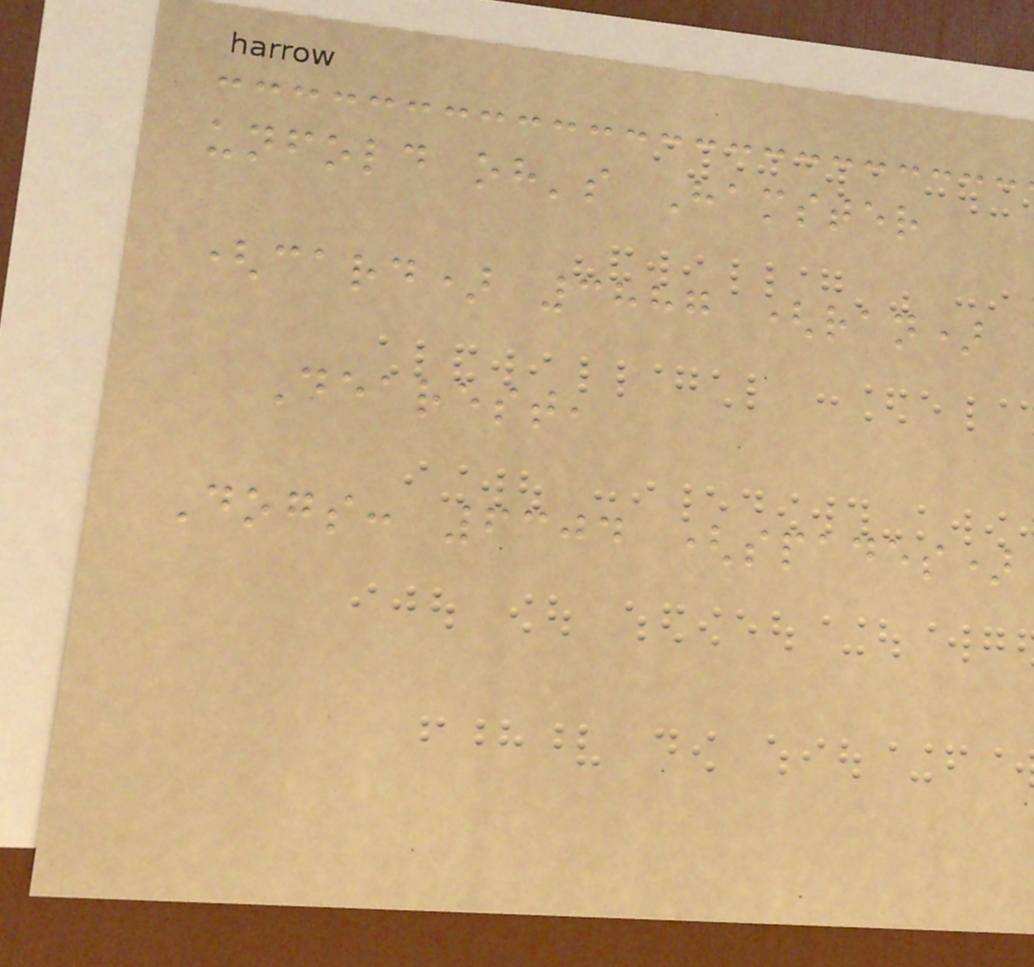unfold oh's Hamster
(card) 3887 (ran)
Dearest,
Dogs: 6304 (spades)
